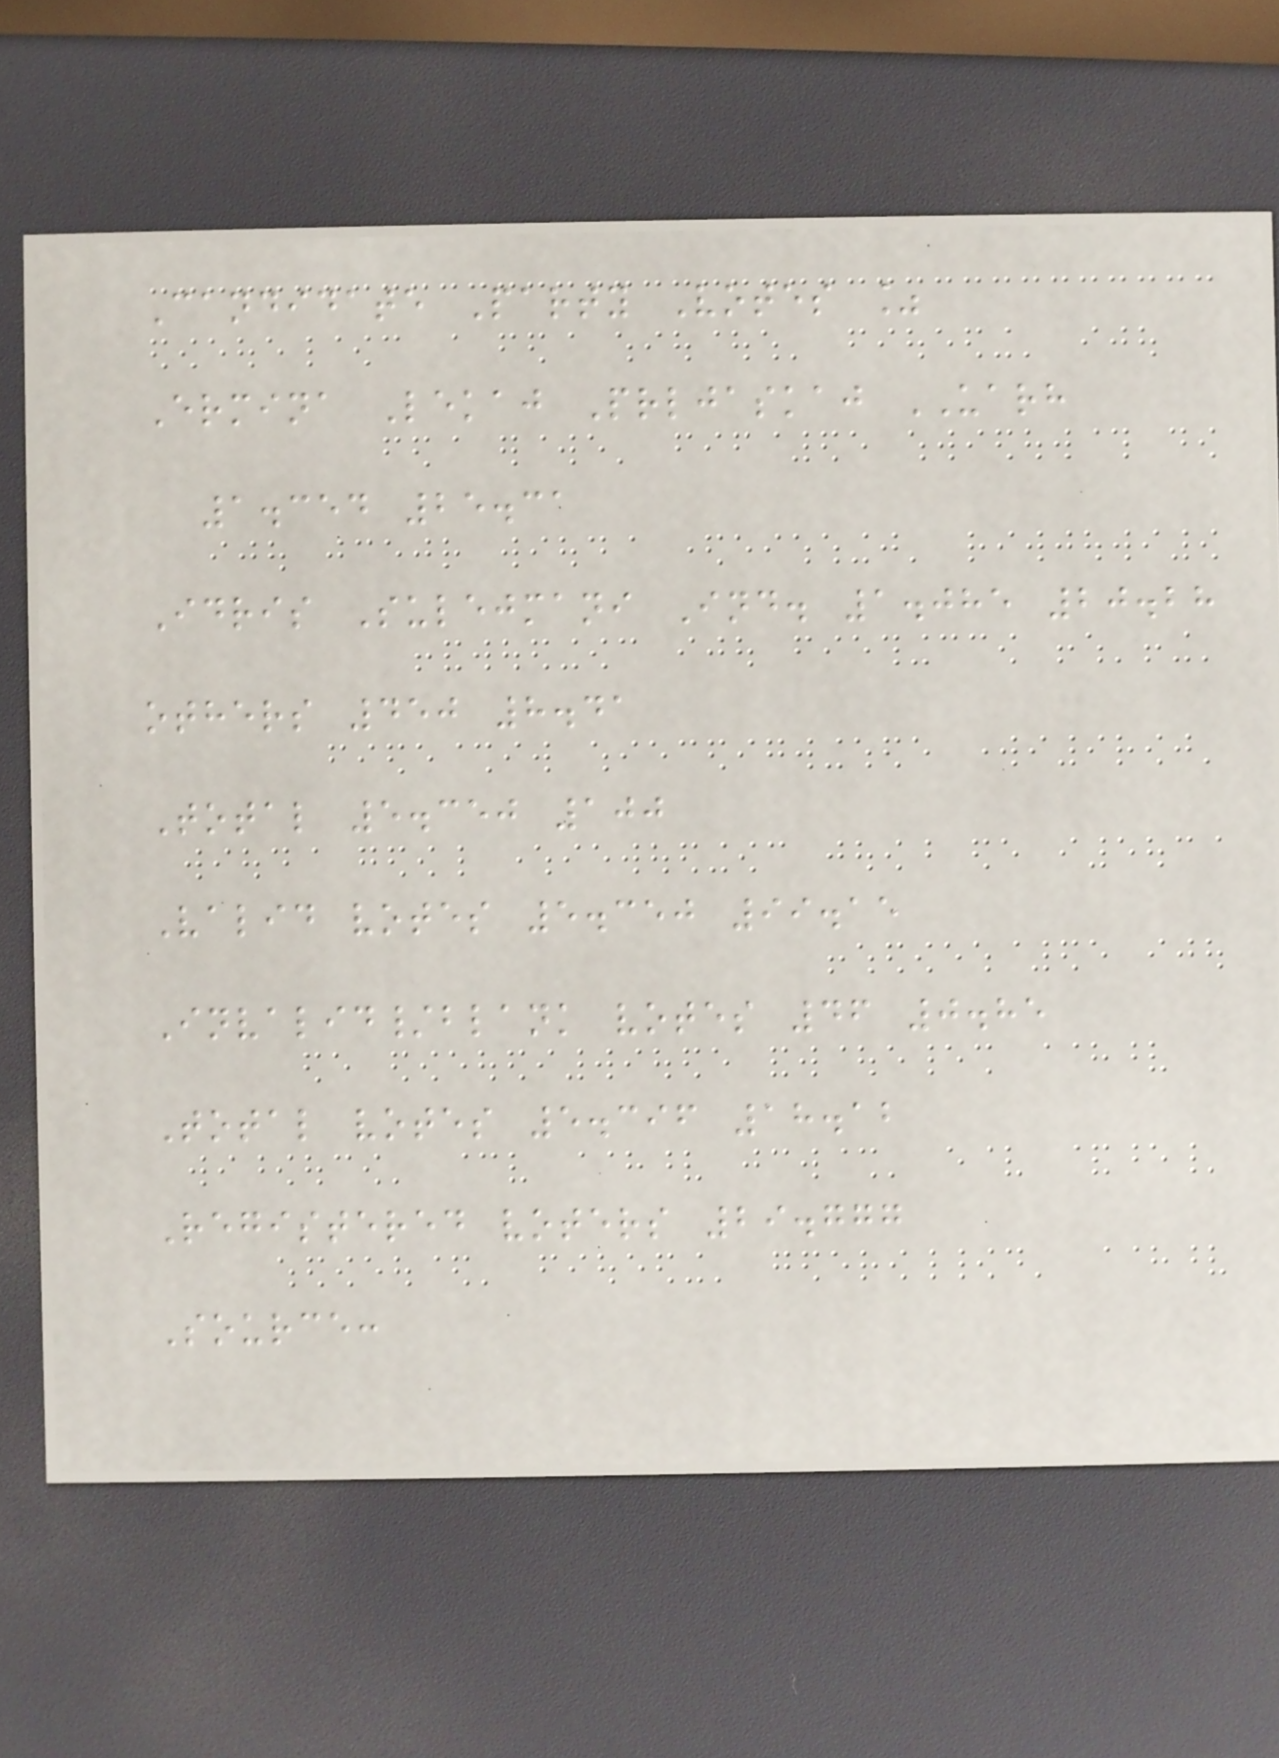Candidate Party Votes %
Ermina Lekaj Prljaskaj UARH
1.354 25.31
Idris Sulejmani Ind. 1.085 20.28
others 450 8.41
Total 5.350 100
Valid votes 5.350 99.15
Invalid/blank votes 46 0.85
Total votes 5.396 18.12
Registered voters 29.777
Source:
